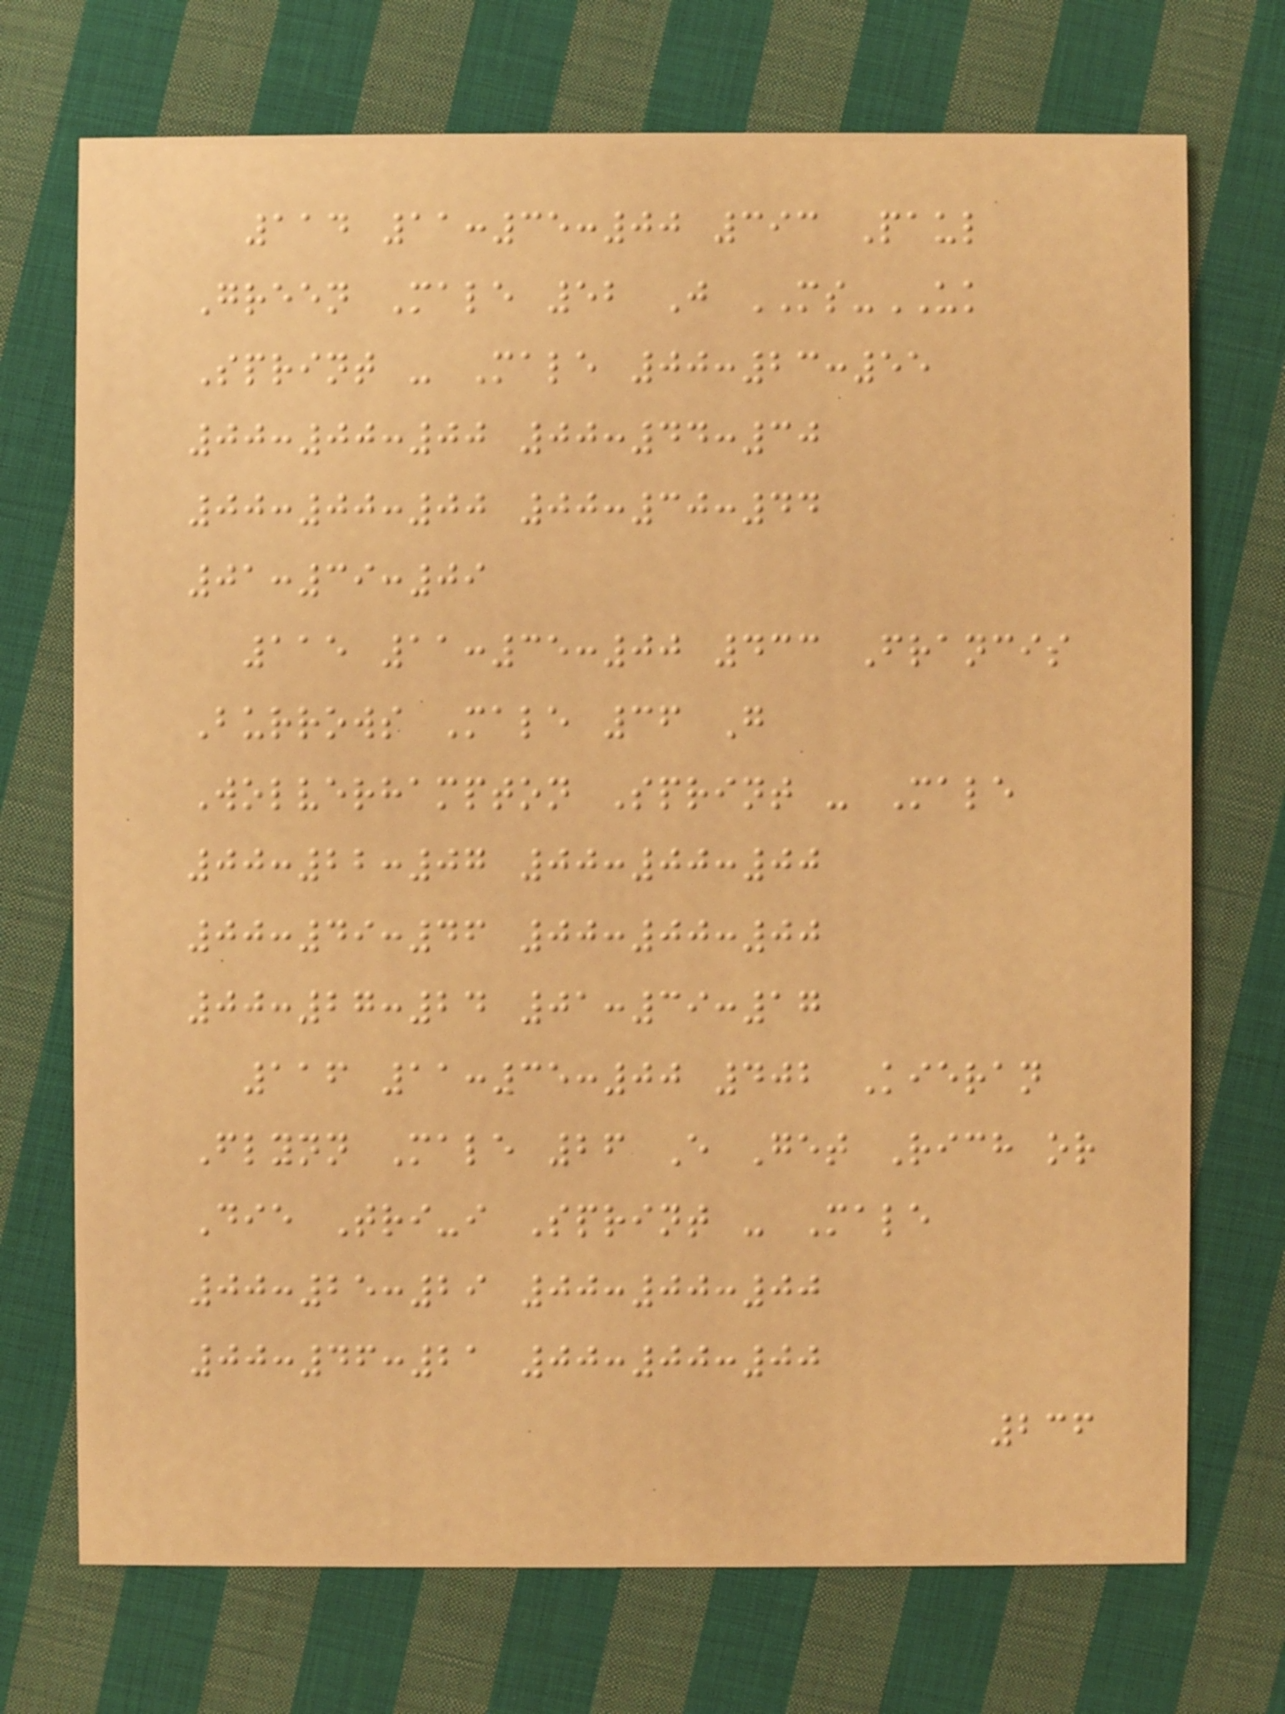114 11:35:00 393 Paul
Green Male 52 J MS-UK
Sprint - Male 00:23:55
00:00:00 00:44:30
00:00:00 00:30:44
01:39:09
115 11:35:00 433 Francis
Burrows Male 36 G
Wolverhampton Sprint - Male
00:22:07 00:00:00
00:49:46 00:00:00
00:27:24 01:39:17
116 11:35:00 402 Kieran
Flynn Male 26 E Get Rich or
Die Tri-i Sprint - Male
00:25:29 00:00:00
00:46:21 00:00:00
236
